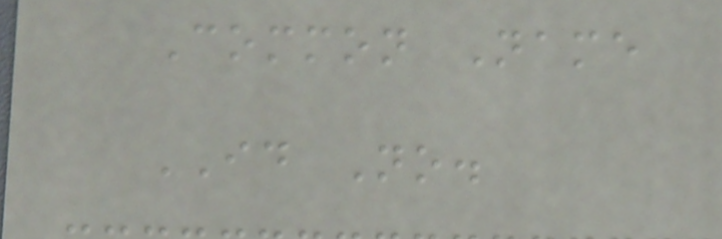Common Name
ID No.
